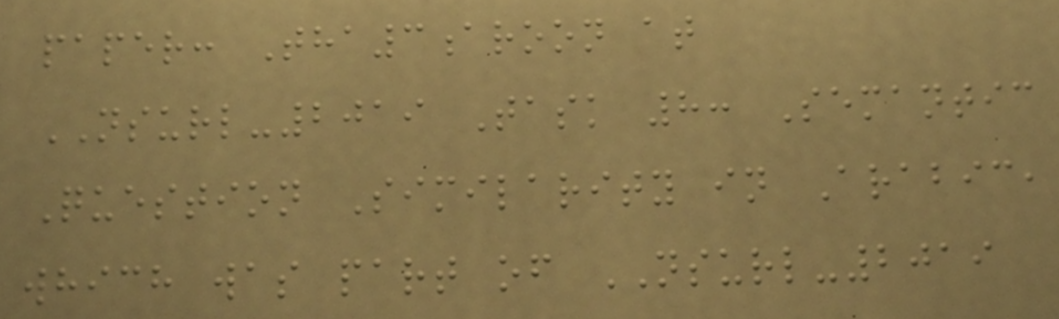paper: Tha3aroon at
NSURL-2019 Task 8: Semantic
Question Similarity in Arabic,
which was part of NSURL-2019
